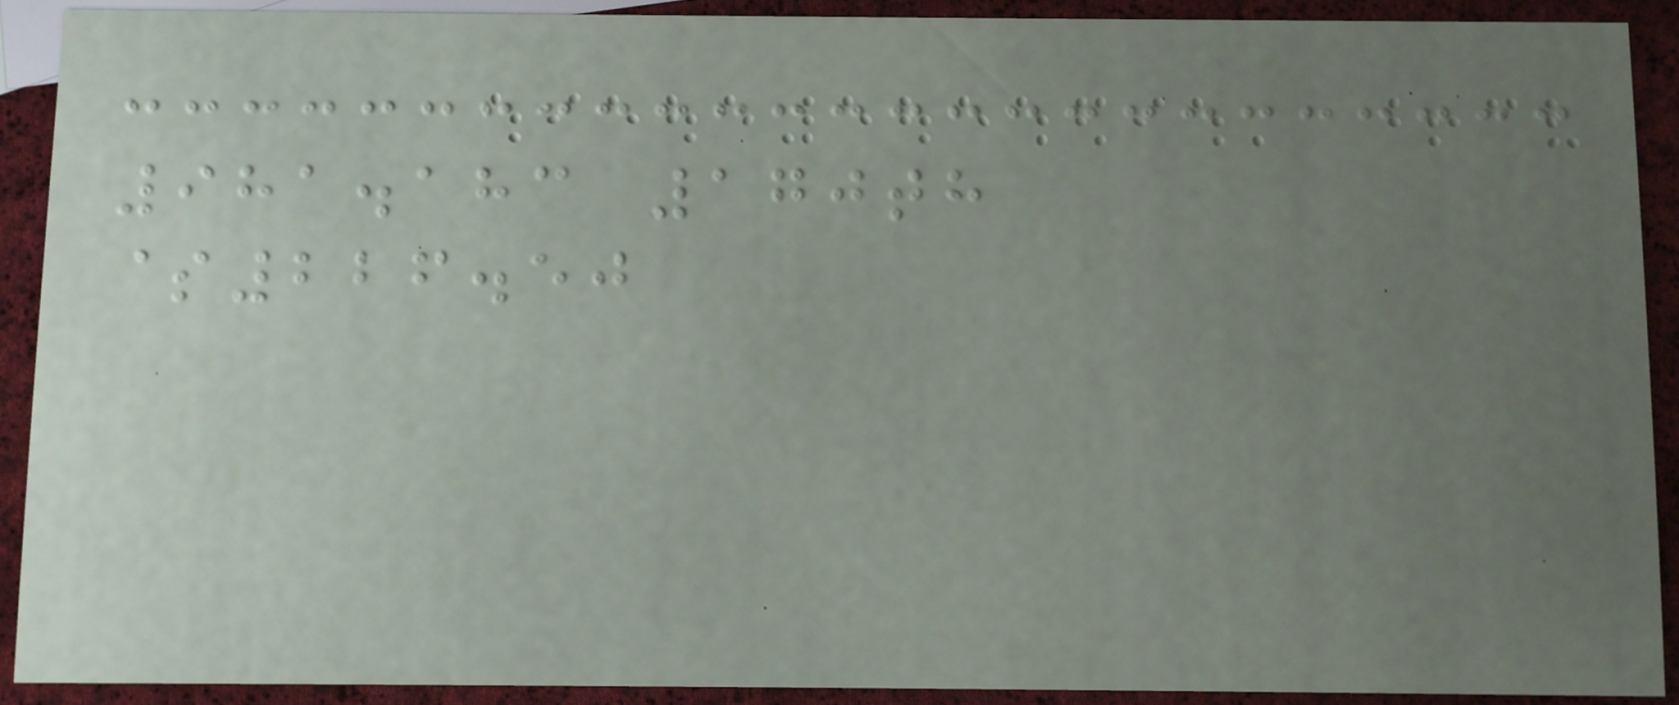981.183 170th
$226.50
